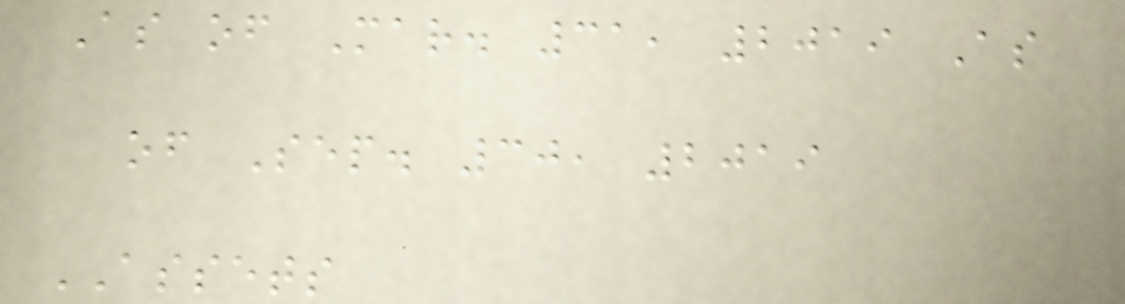As of Mar. 31, 2019 As
of Sep. 30, 2019
ASSETS
